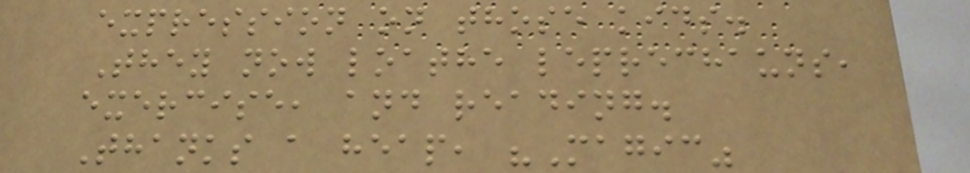expression on those kids.
They now loathe leprechauns,
exercise, and reading.
Thanks a heap, "Magic"
